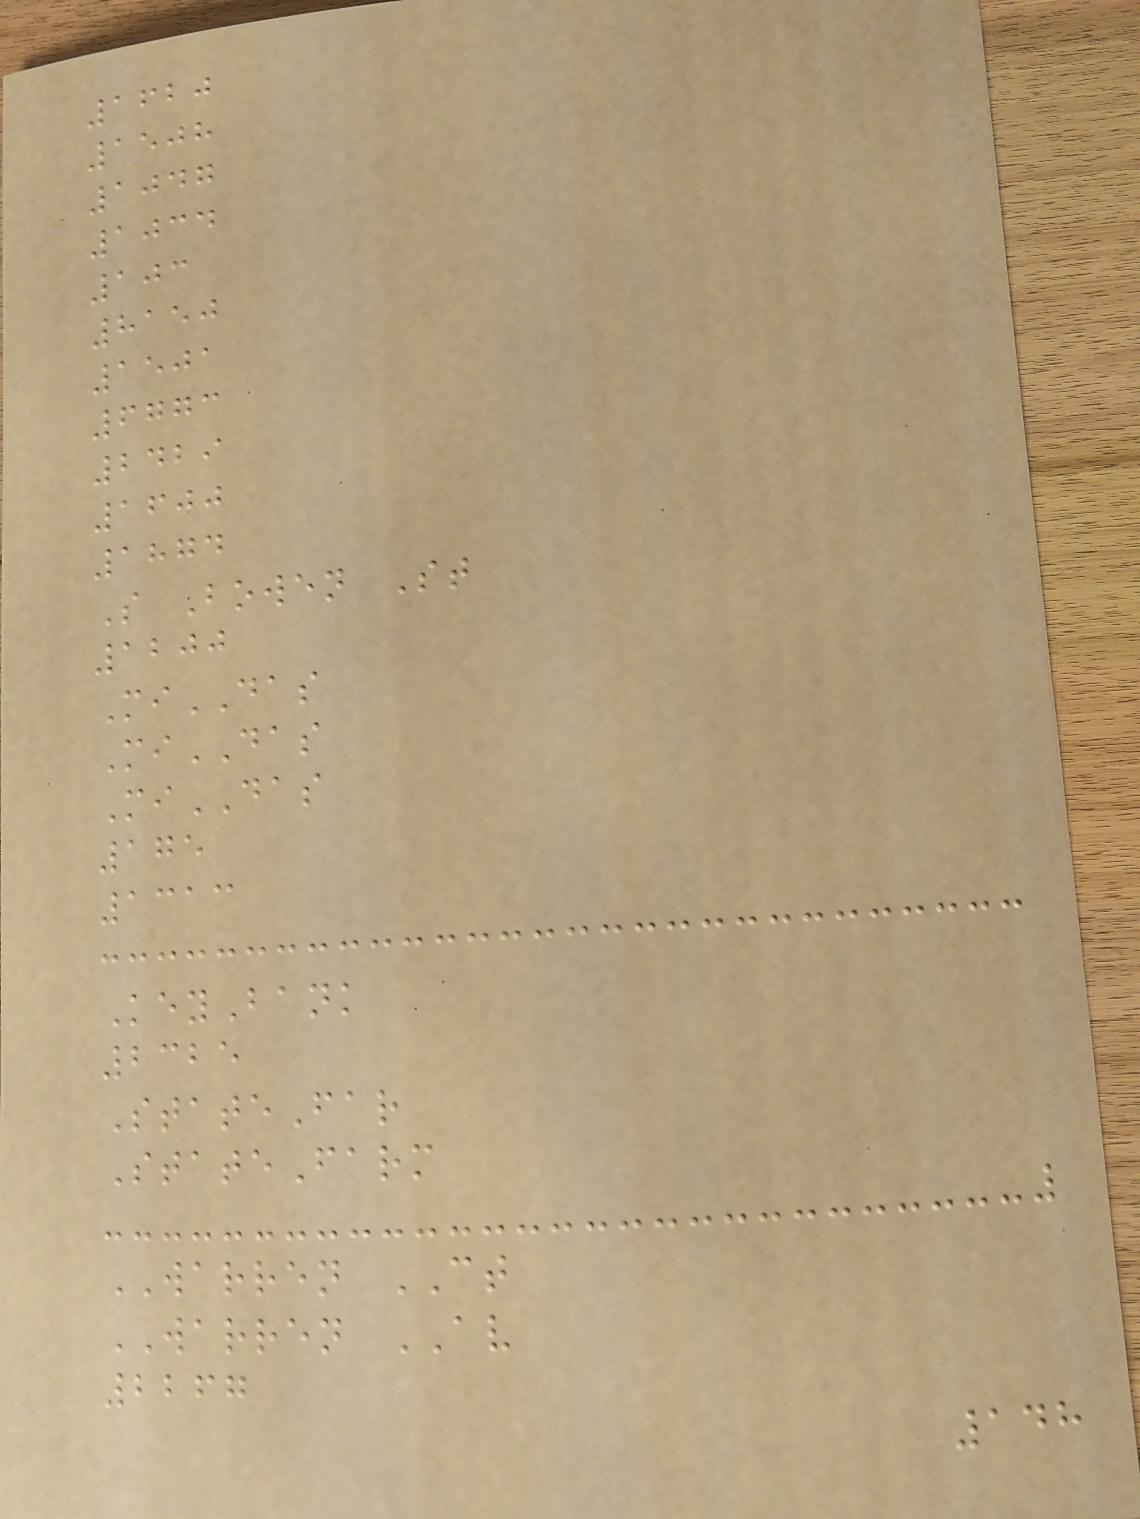1620
1508
1047
1034
103
8150
1501
6773
2429
1600
1874
S Bowen St
1200
MiDAS
MiDAS
MiDAS
175
1313
KeyBank
2325
StateFar
StateFarm
WARREN CT
WARREN AV
2267
148
